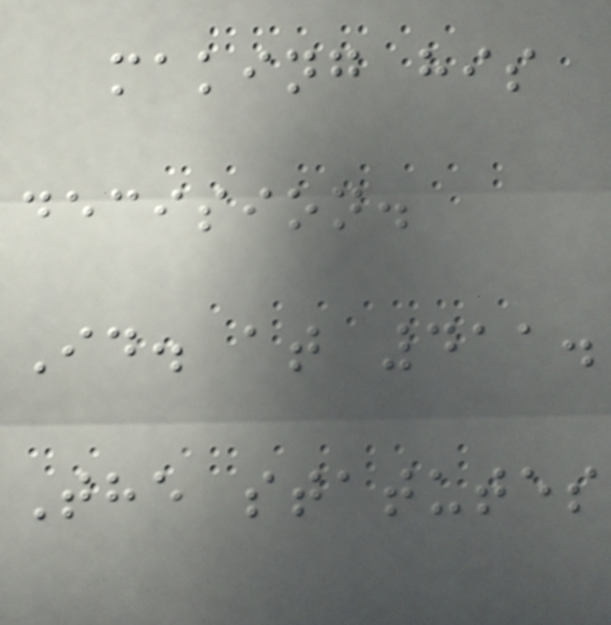making his
decision.
Id. at 411.
The statutes
